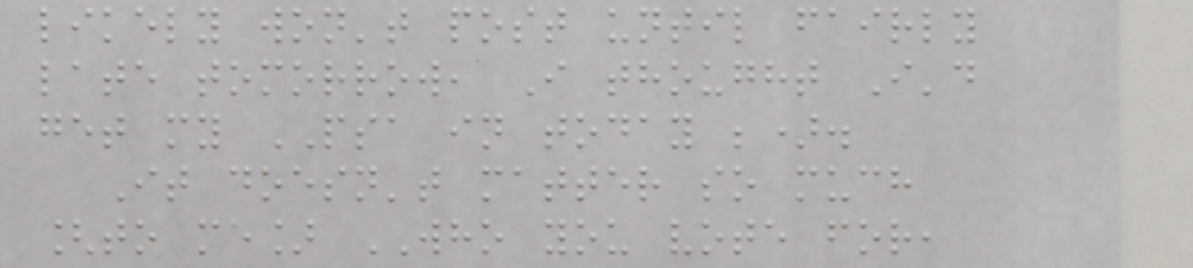likely won't post until fairly
late tomorrow, I thought I'd
get my PSA in today ;).
It doesn't matter so much
[to me] WHO you vote for,
